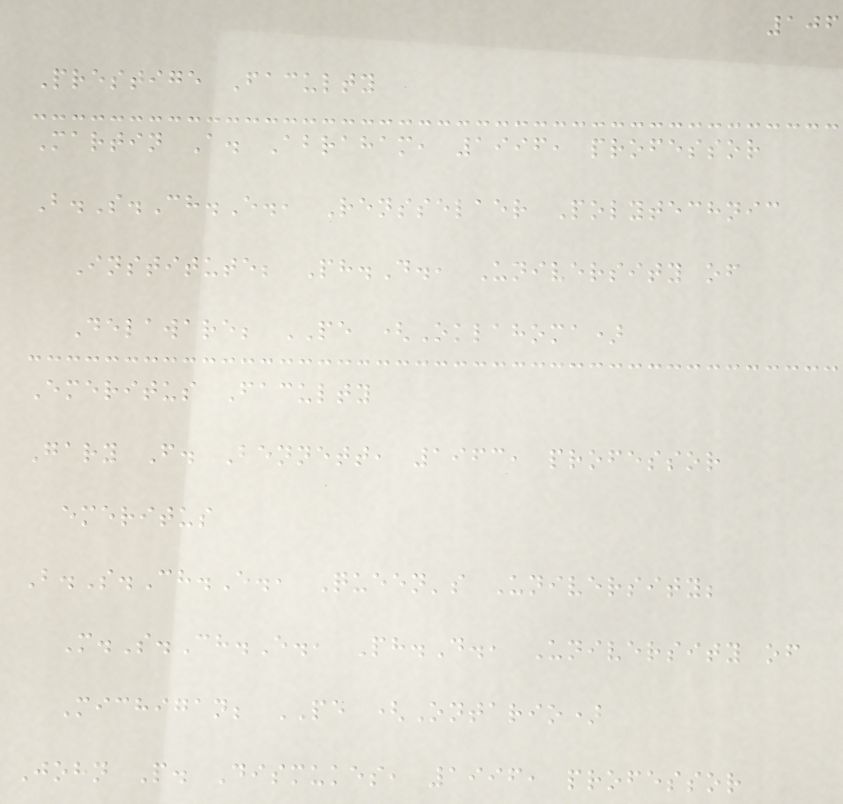106
Prestige Faculty
Martin A. Abraham, 1996, professor
B.S.Ch.E., Rensselaer Polytechnic
Institute; Ph.D., University of
Delaware; PE (Oklahoma)
Emeritus Faculty
Gary F. Bennett, 1963, professor
emeritus
B.S.Ch.E., Queen's University;
M.S.Ch.E., Ph.D., University of
Michigan; PE (Ontario)
John P. Dismukes, 1996, professor
